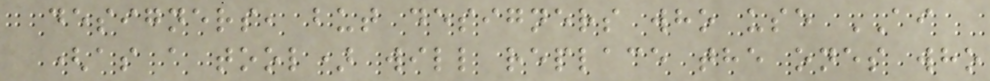designers, but designers who use AI
(as a tool) will replace the ones who
